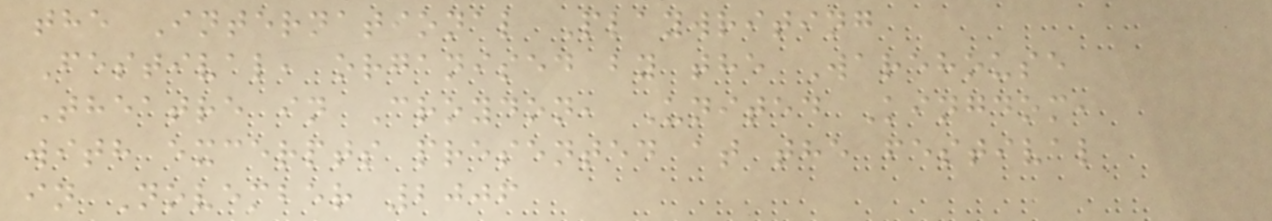the International Playwriting
Festival, organised by the Warehouse
Theatre in Croydon, United Kingdom,
with excerpts presented at the festival
in November 2006
